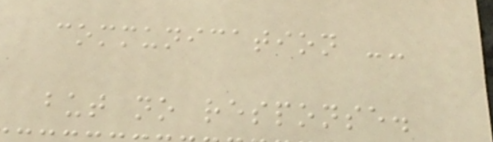communication --
but no response.
